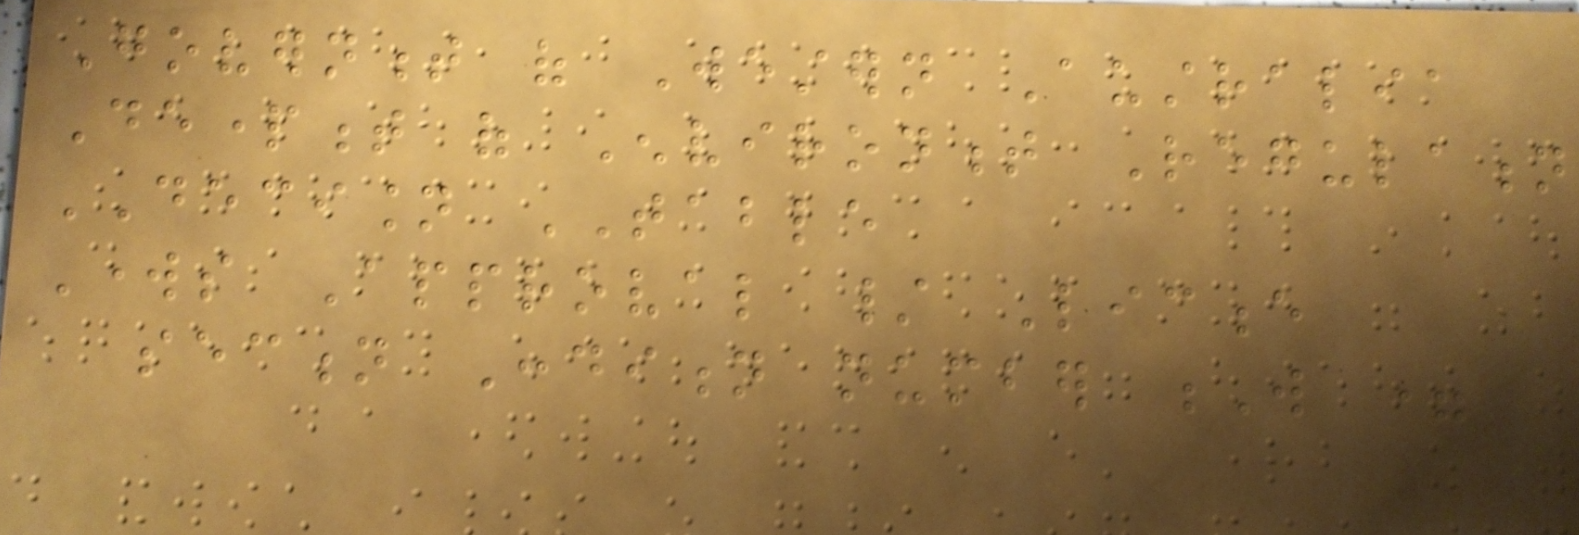Government of Western Australia
Department of Environment Regulation
DECISION TABLE
Works Approval / Licence
section Condition number W =
